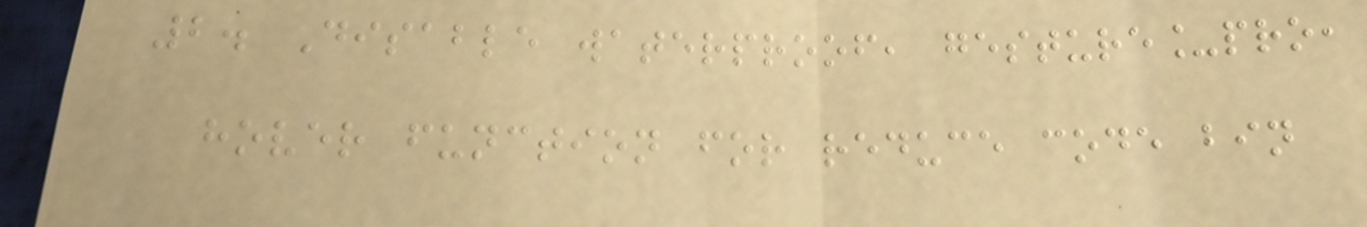2. Disable waterproof, gesture_pro,
hover function for reduce code bin
